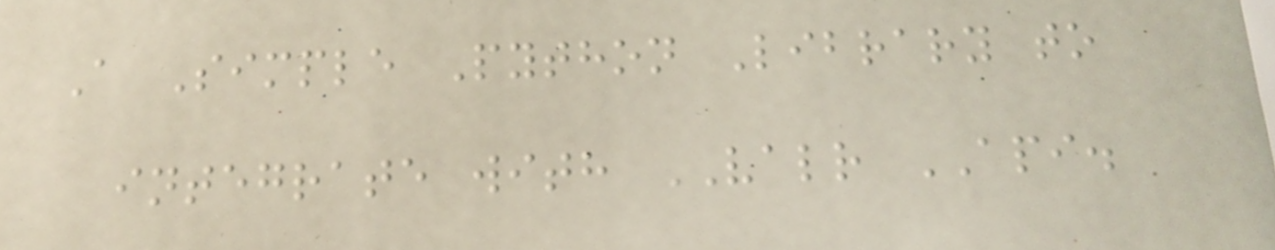A Simple Python Library to
integrate with VALR API.
